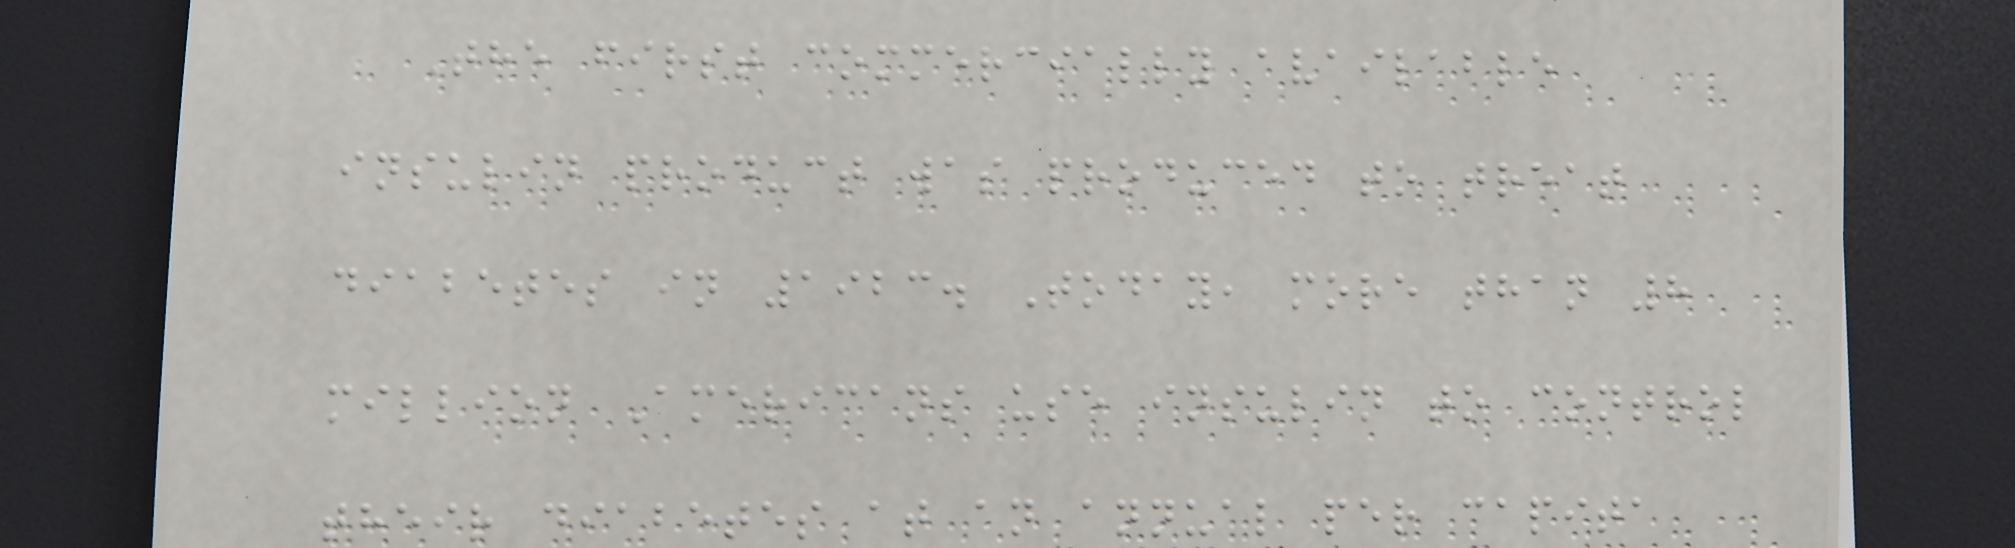The first commercially available
insulin product was produced to treat
diabetes in 1923. Today, more than 8
million Americans use insulin to control
their diabetes at an annual per capita
